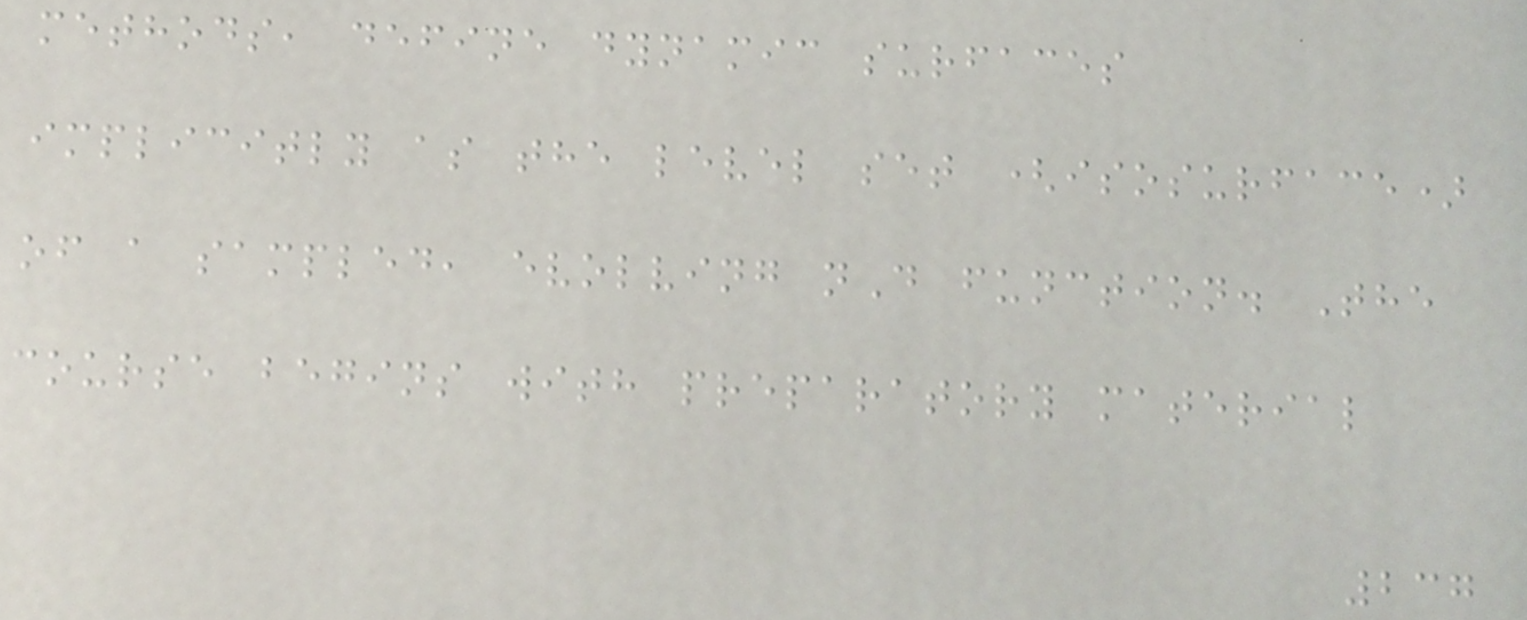methods, define dynamic surfaces
implicitly as the level set (isosurface)
of a sampled, evolving nD function. The
course begins with preparatory material
237
